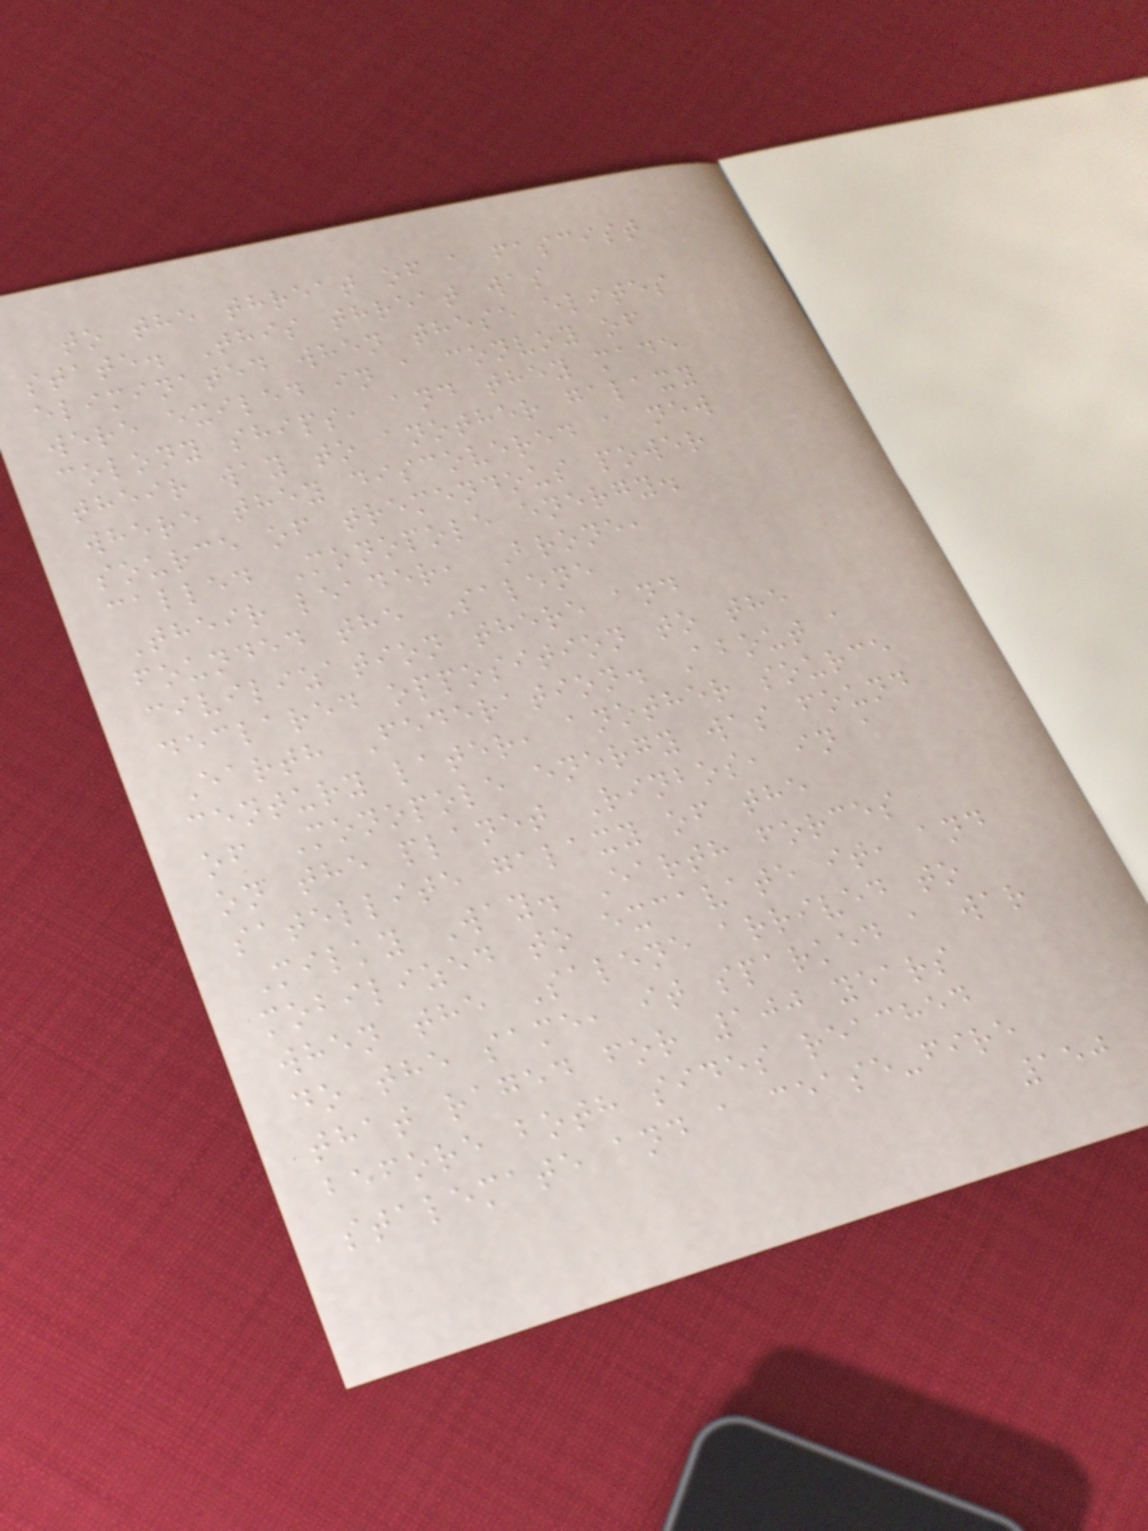to the threat of a fascist
state. This threat was
eliminated when these elites
were exiled in a convoy of
colony ships, and they made
their way to another galaxy
where they discovered a new
source of tremendous power
called Monopole energy.
Their leader, Brone,
founded the Salene
civilization there and
declared opposition to the
Earth Federation. About a
century later, another source
of Monopole energy was found
on the planet Rinbos, in a
satellite galaxy of the
Milky Way. Earth forces
mobilized to excavate it, and
when the Salene arrived to
do the same, it sparked a war
that raged for 100 years
before both sides reached
stalemate and a cease-fire
150
